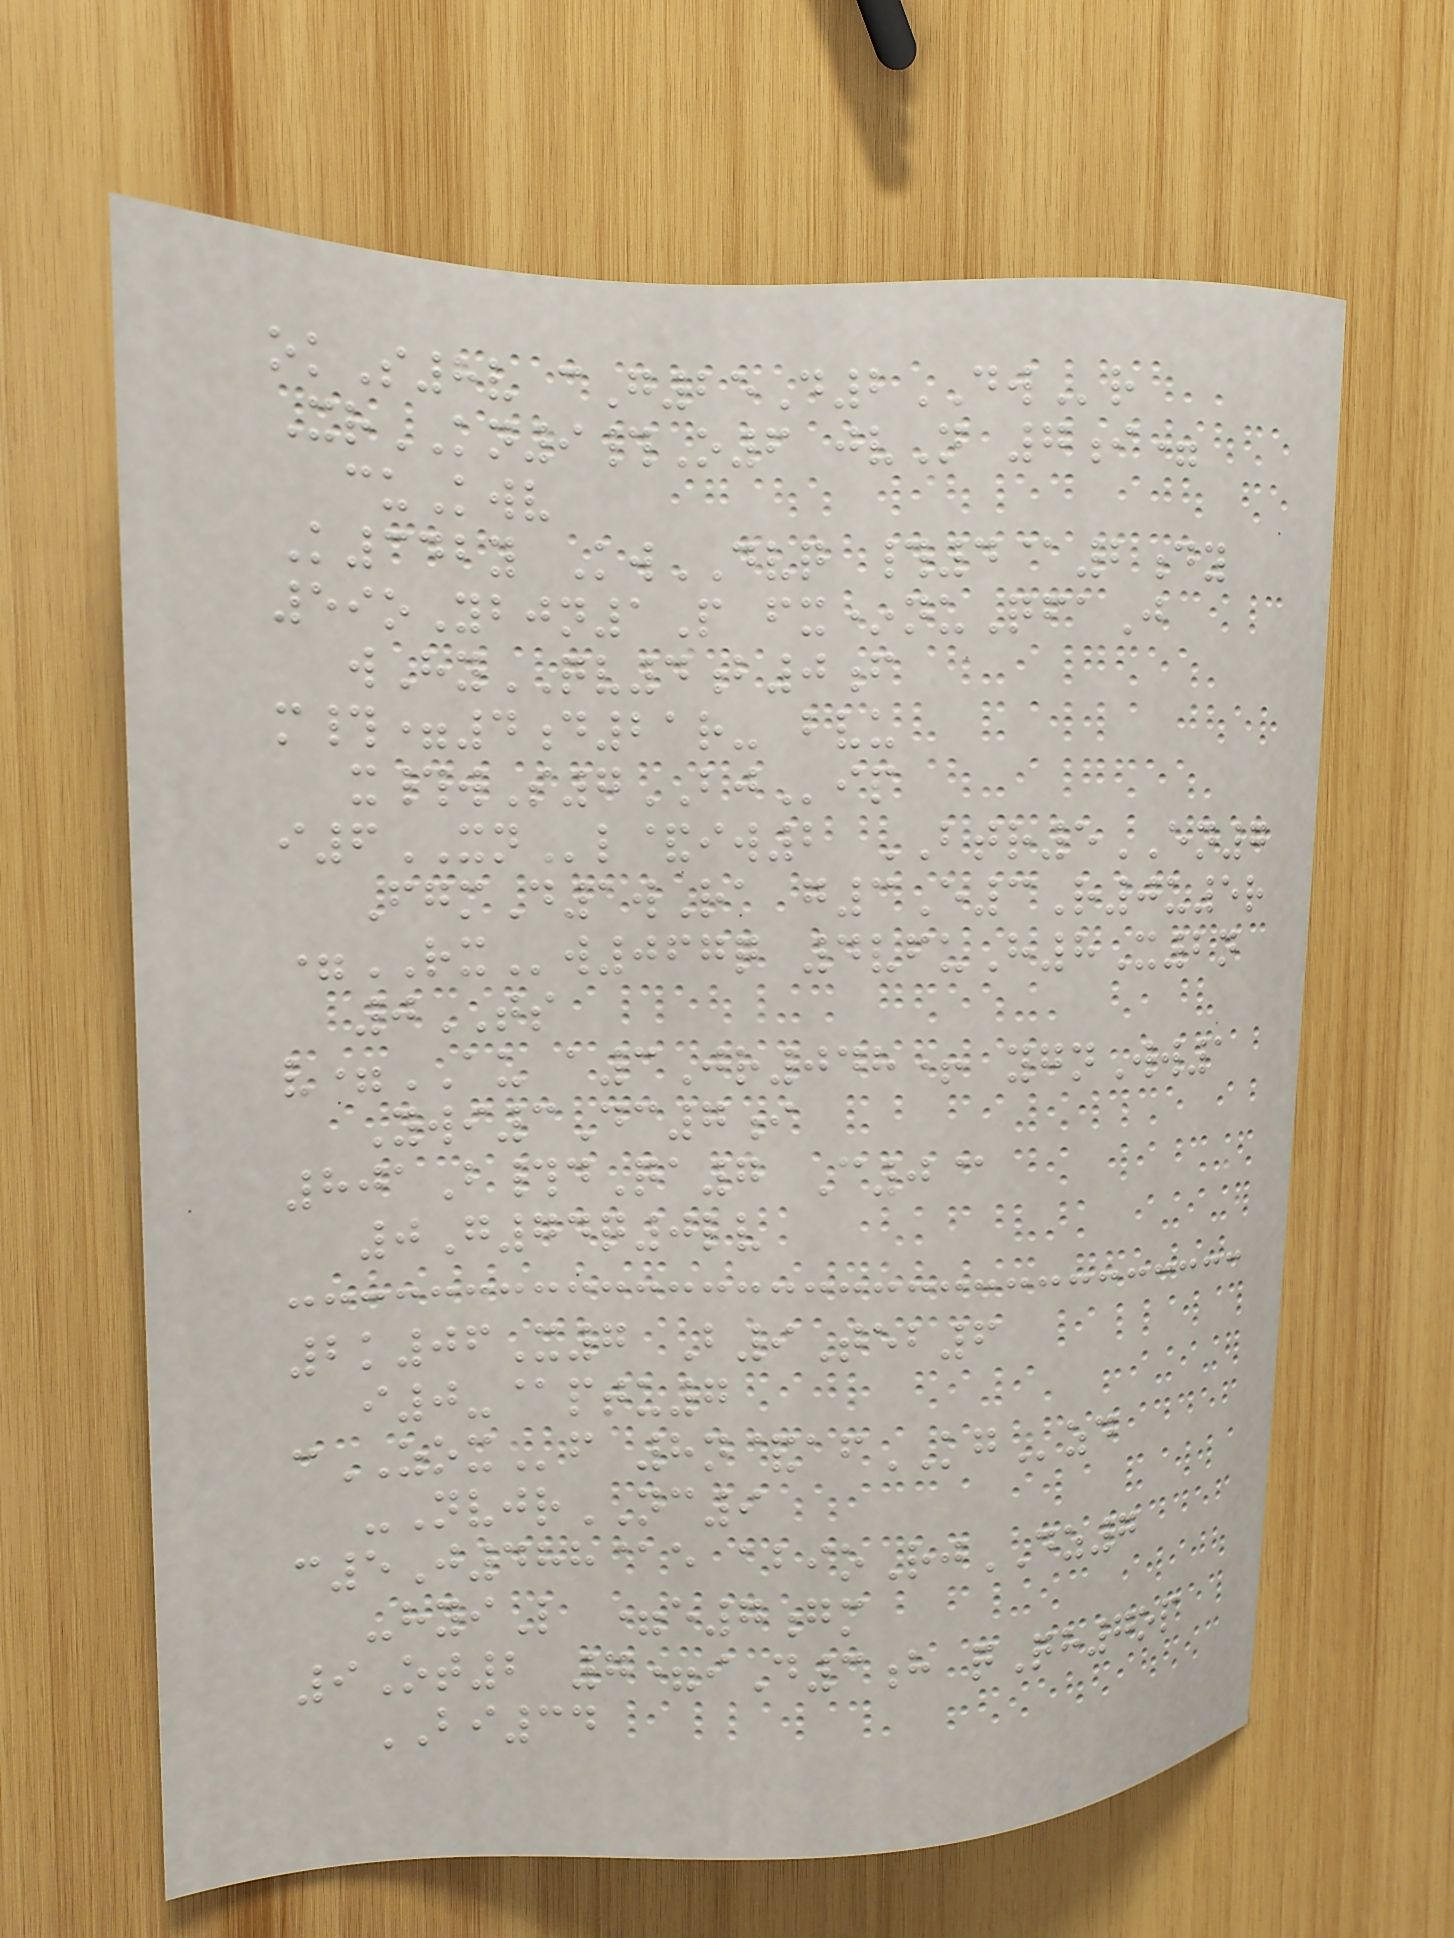okS8v cG25D2DWr
XrKN9#O6 jvN 7i=
cuKwv
K342y KwDVQ #4@2dy
59oYbjn1P fx*nuQfaJ
wHyQV4b0f
m#=4d21r- bvu
x#wS7BJip
i6XNl&iw2 BTR5EN7
FgmD1wRa g3E3R0u5r
=RXw067q 4vfuH8X2n
0TS
v=AU a3Jr048+ ygnWw1
Ywi3Dc7i
801B#dQa7 C0@
0G74q0lv
2k06X7 B9Teb6
i0-@ptu7
cZOXf 8n&afKGzd
-NvjrNC9
c5J488@e abioRjDZ7
-hyiL =e7gm
9Ot2 7=iD3h qQh7op
BI34
